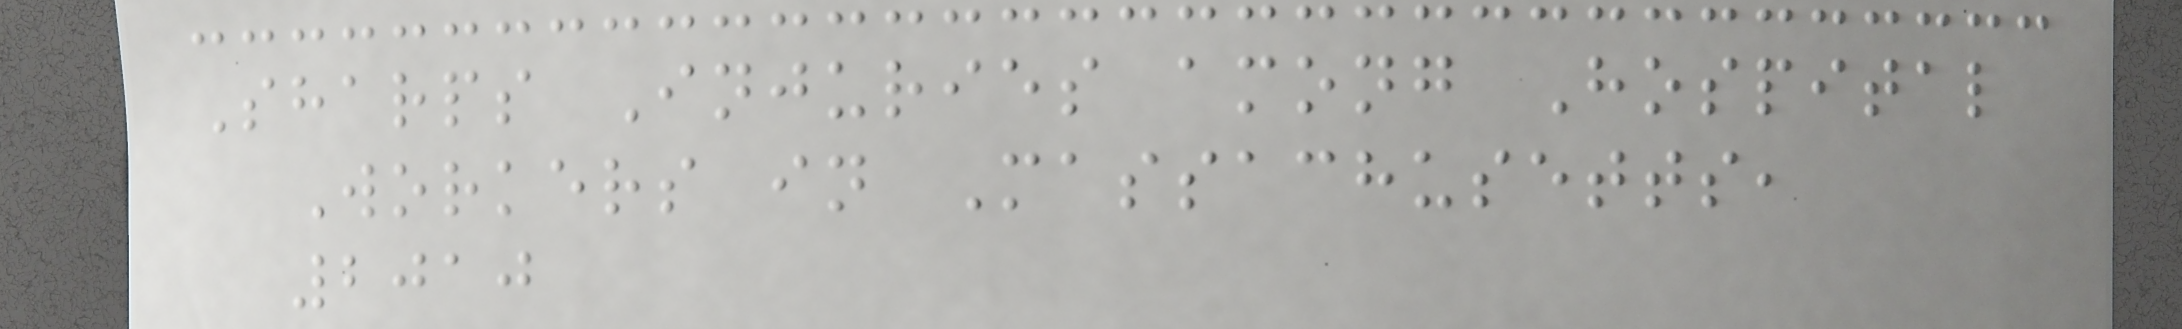Sharps Injuries among Hospital
Workers in Massachusetts,
2010
